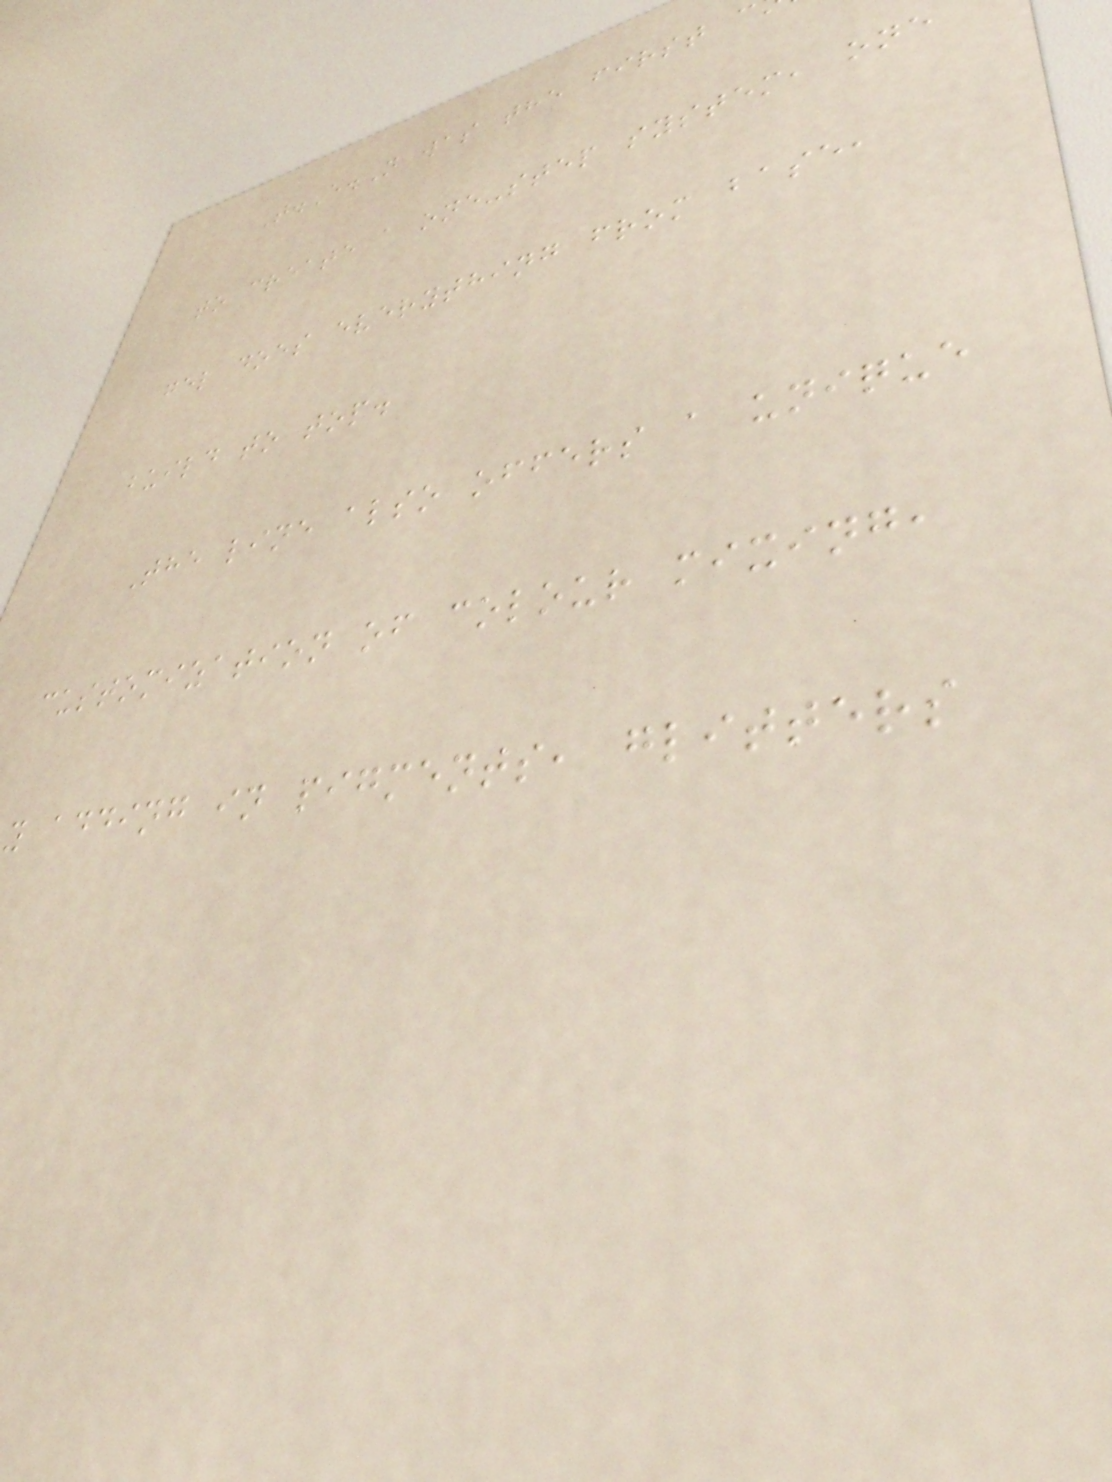T.E.N was the first c
to create a one-step system, one
gel does everything from base,
build to top.
The line also offers a unique
customization of colour mixing,
y adding in pigments, glitters
